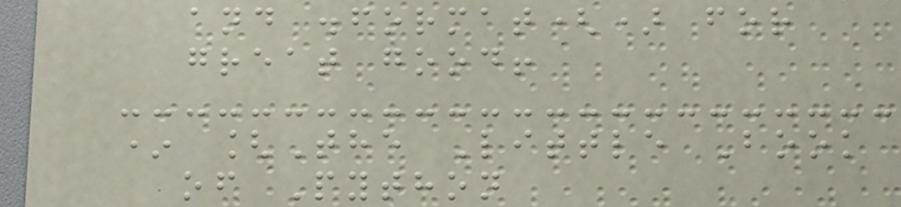and .format() for
great good!
* [The Little Book
of Python
